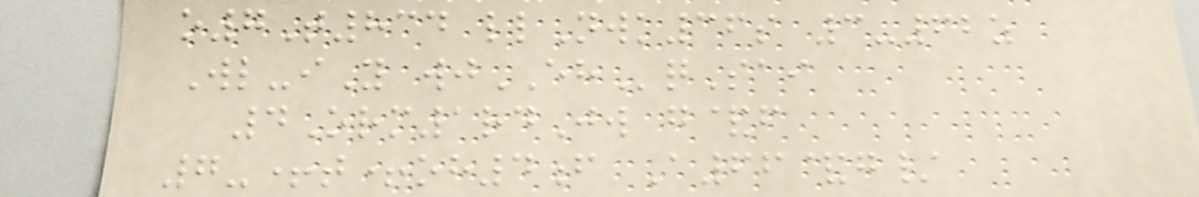o7T834 llNwk36s 3-62z
Wl-iY wjEHqSai
4Orm1rdJw g&f
7-+t+oh4f A66&g/
